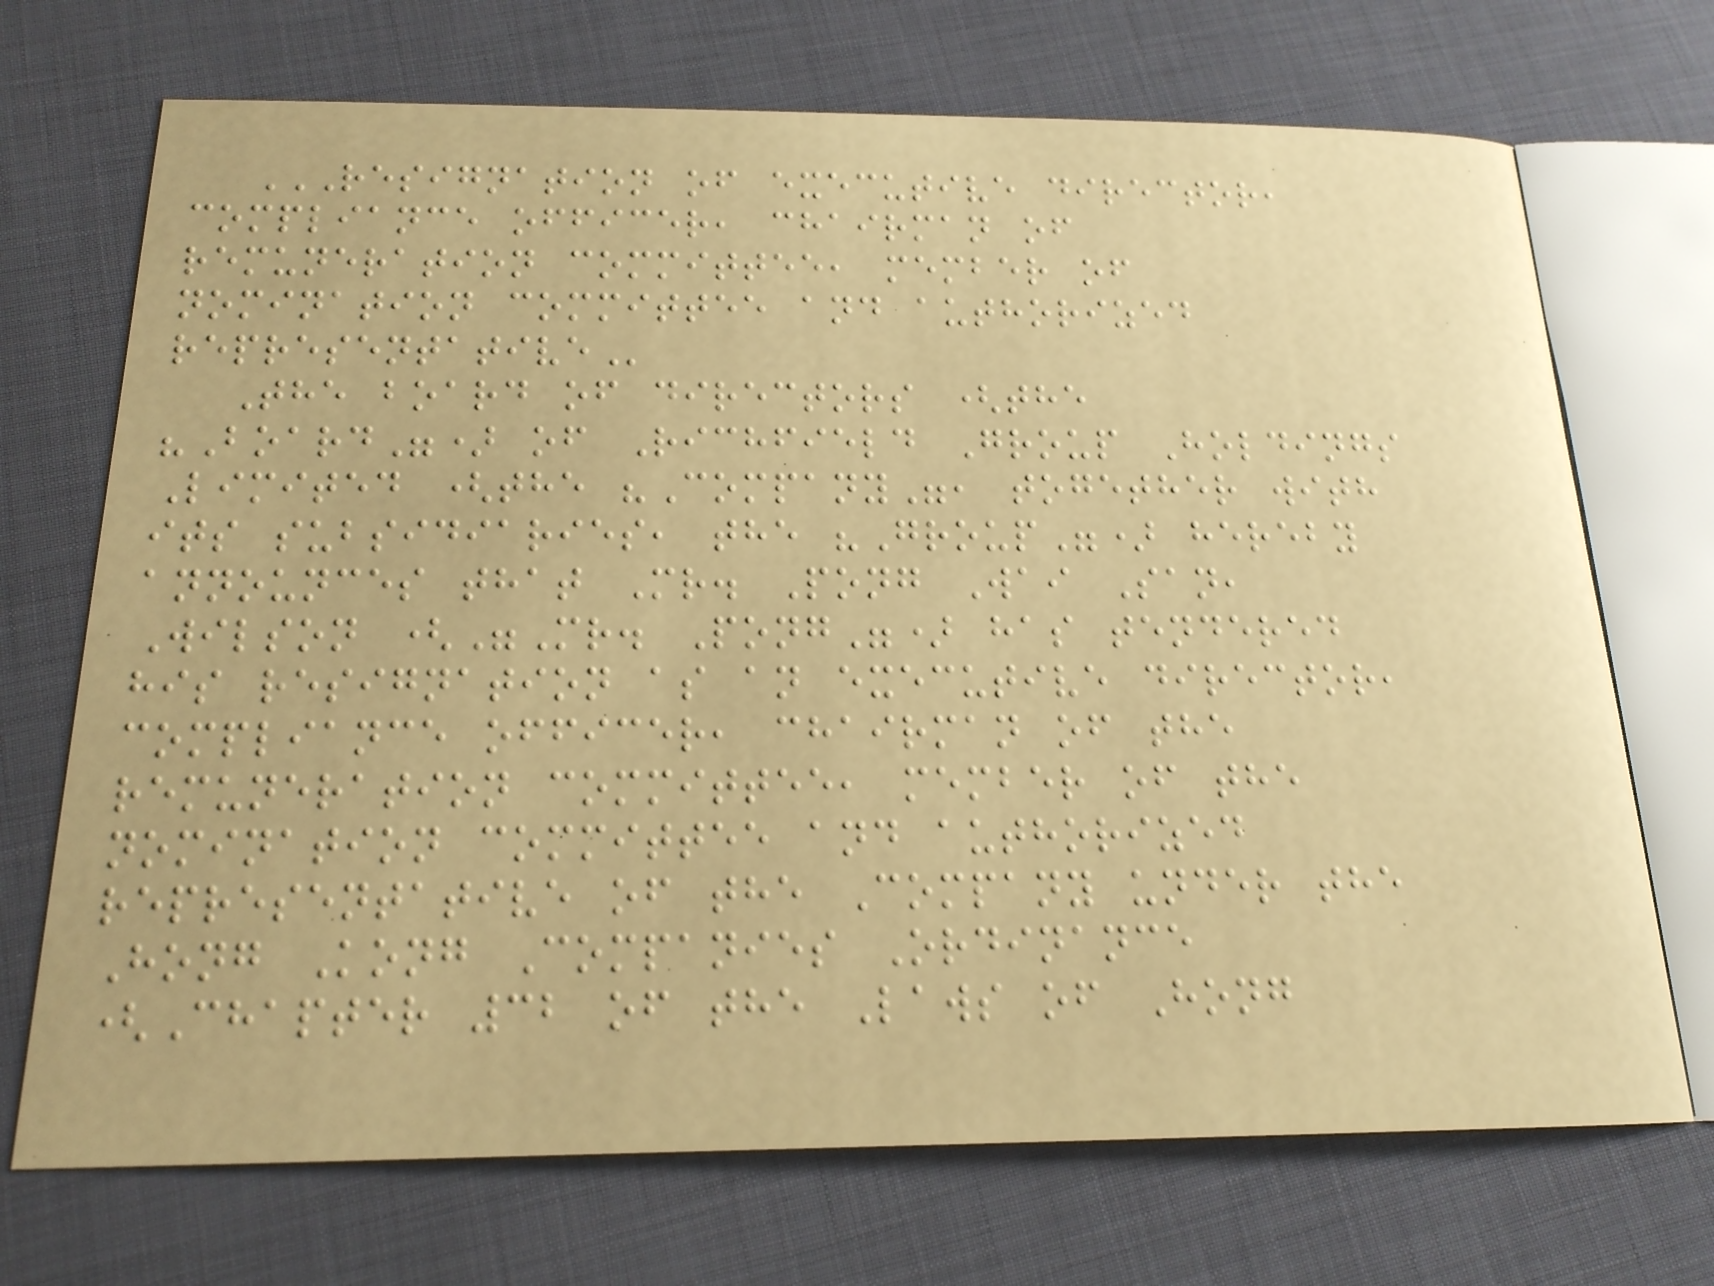RESIGNATION OF EXECUTIVE DIRECTOR,
COMPLIANCE OFFICER, CHAIRMAN OF
REMUNERATION COMMITTEE, MEMBER OF
NOMINATION COMMITTEE AND AUTHORIZED
REPRESENTATIVE
The board of directors (the
"Board") of Richfield Group Holdings
Limited (the "Company", together with
its subsidiaries, the "Group") hereby
announces that Mr. Pong Wai San,
Wilson ("Mr. Pong") has tendered
his resignation as an executive director,
compliance officer, chairman of the
remuneration committee, member of the
nomination committee and authorized
representative of the Company under the
Hong Kong Companies Ordinance
(Chapter 32 of the Laws of Hong
